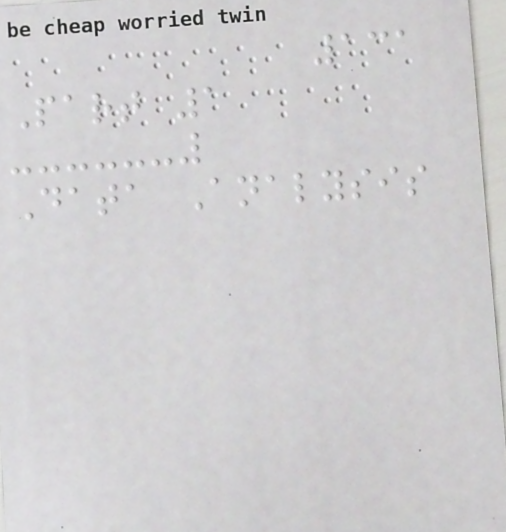131
Part 1
Data Analysis
